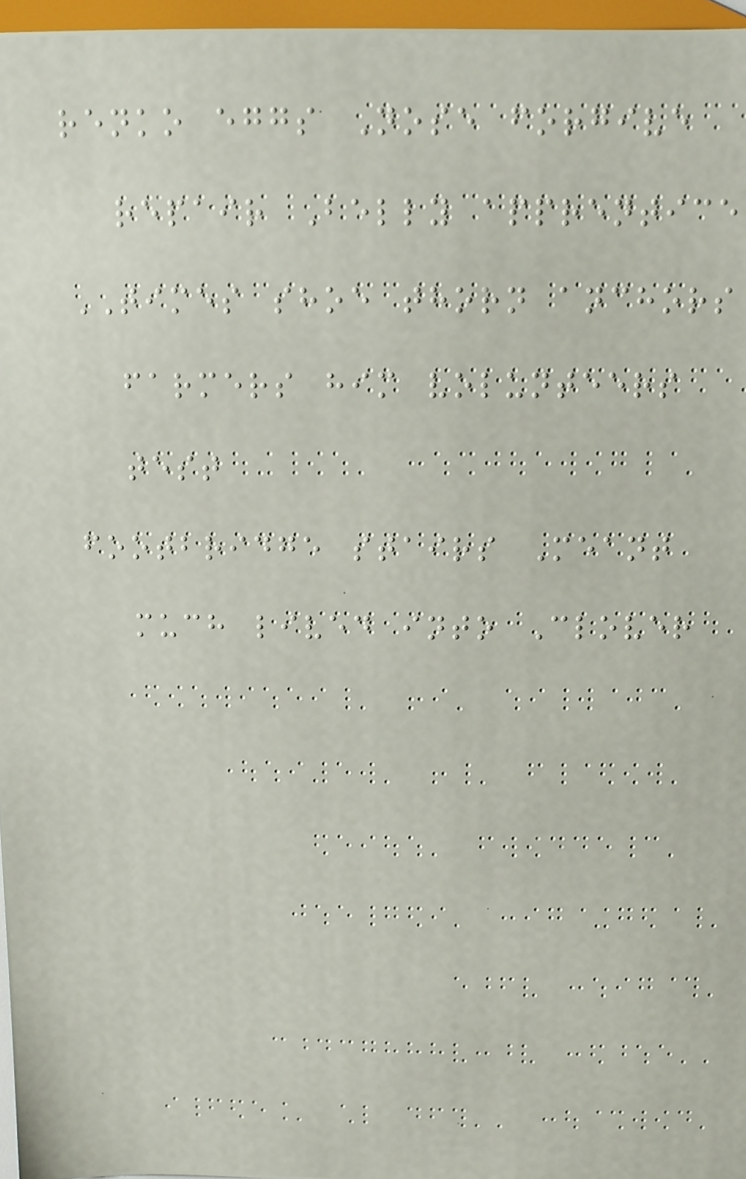renko eggs Nose forgive
repair Belly apprentice
TIMES shoe thorn anchors
farmers him volunteers
test
footbridge stairs Meant
much lived into Clover
